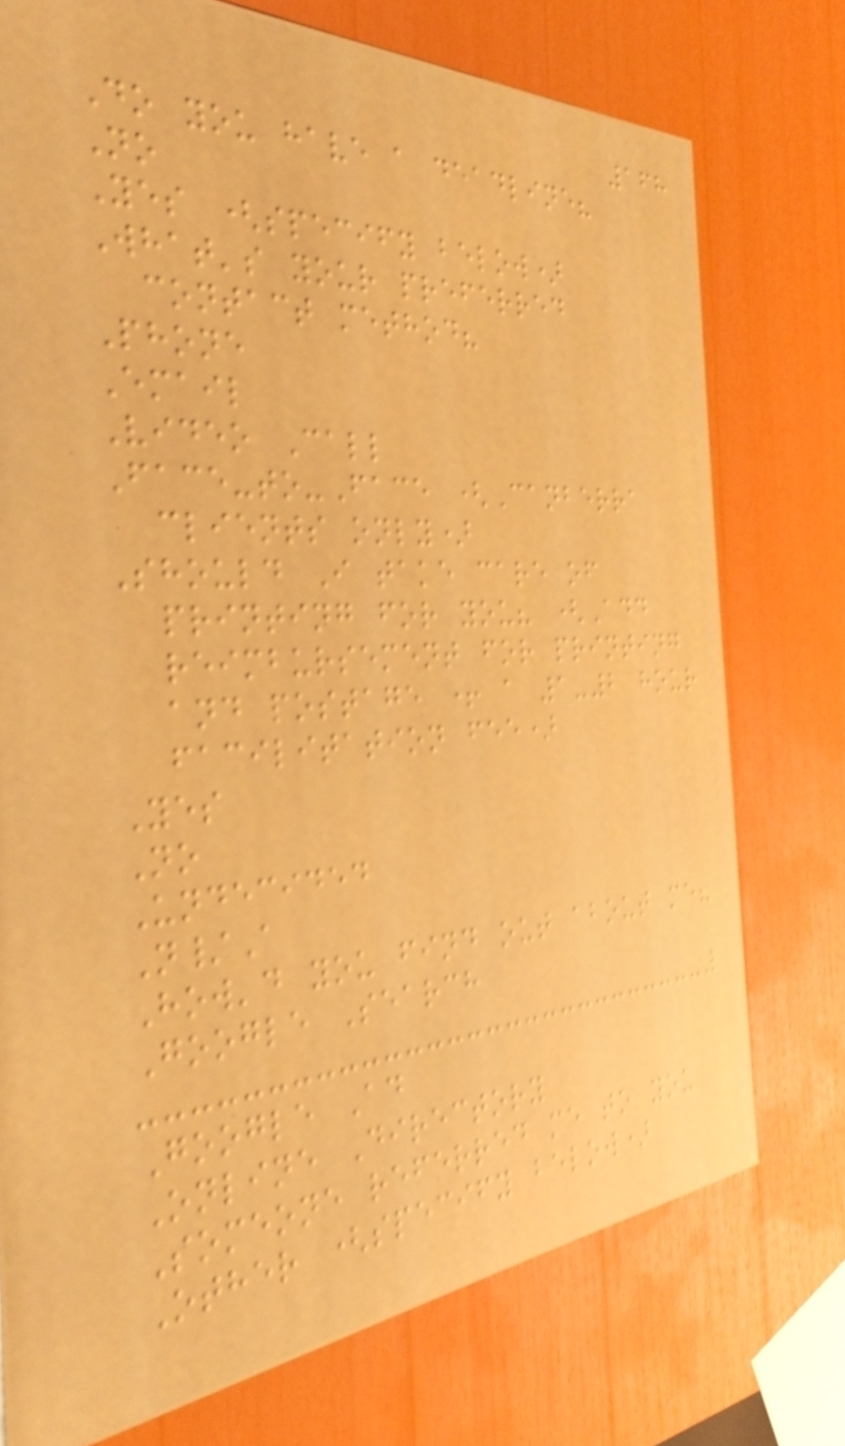168
Do you have a deadline?
No
Yes (specify below)
What's your preferred
contact method?
Phone
Email
Video Call
Face-to-Face (Canberra
clients only)
Should I take care of
printing for you? (Add
reimbursement for printing
and postage + a 1-2 hour
facilitation fee)
Yes
No
Undecided
N/A
How'd you find out about me?
Google Search
Google Ad
Online Directory
Someone referred me to you
Other (specify below)
